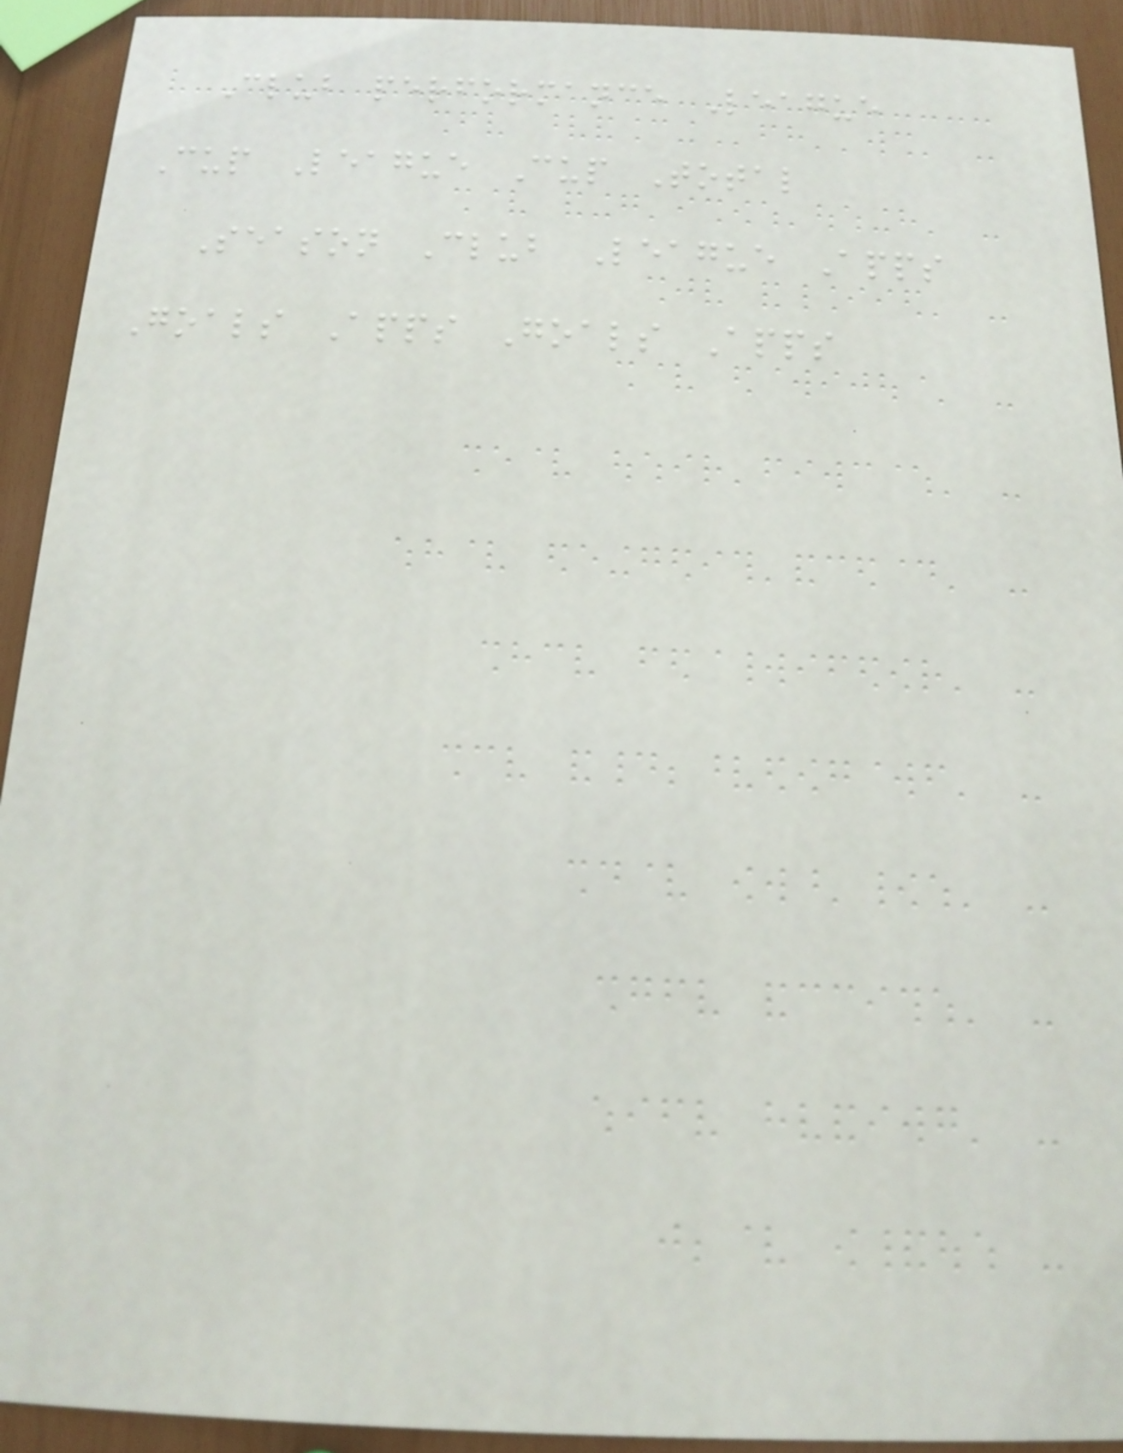Club performance League
Cup League Cup Total
Season Club League Apps
Goals Apps Goals Apps
